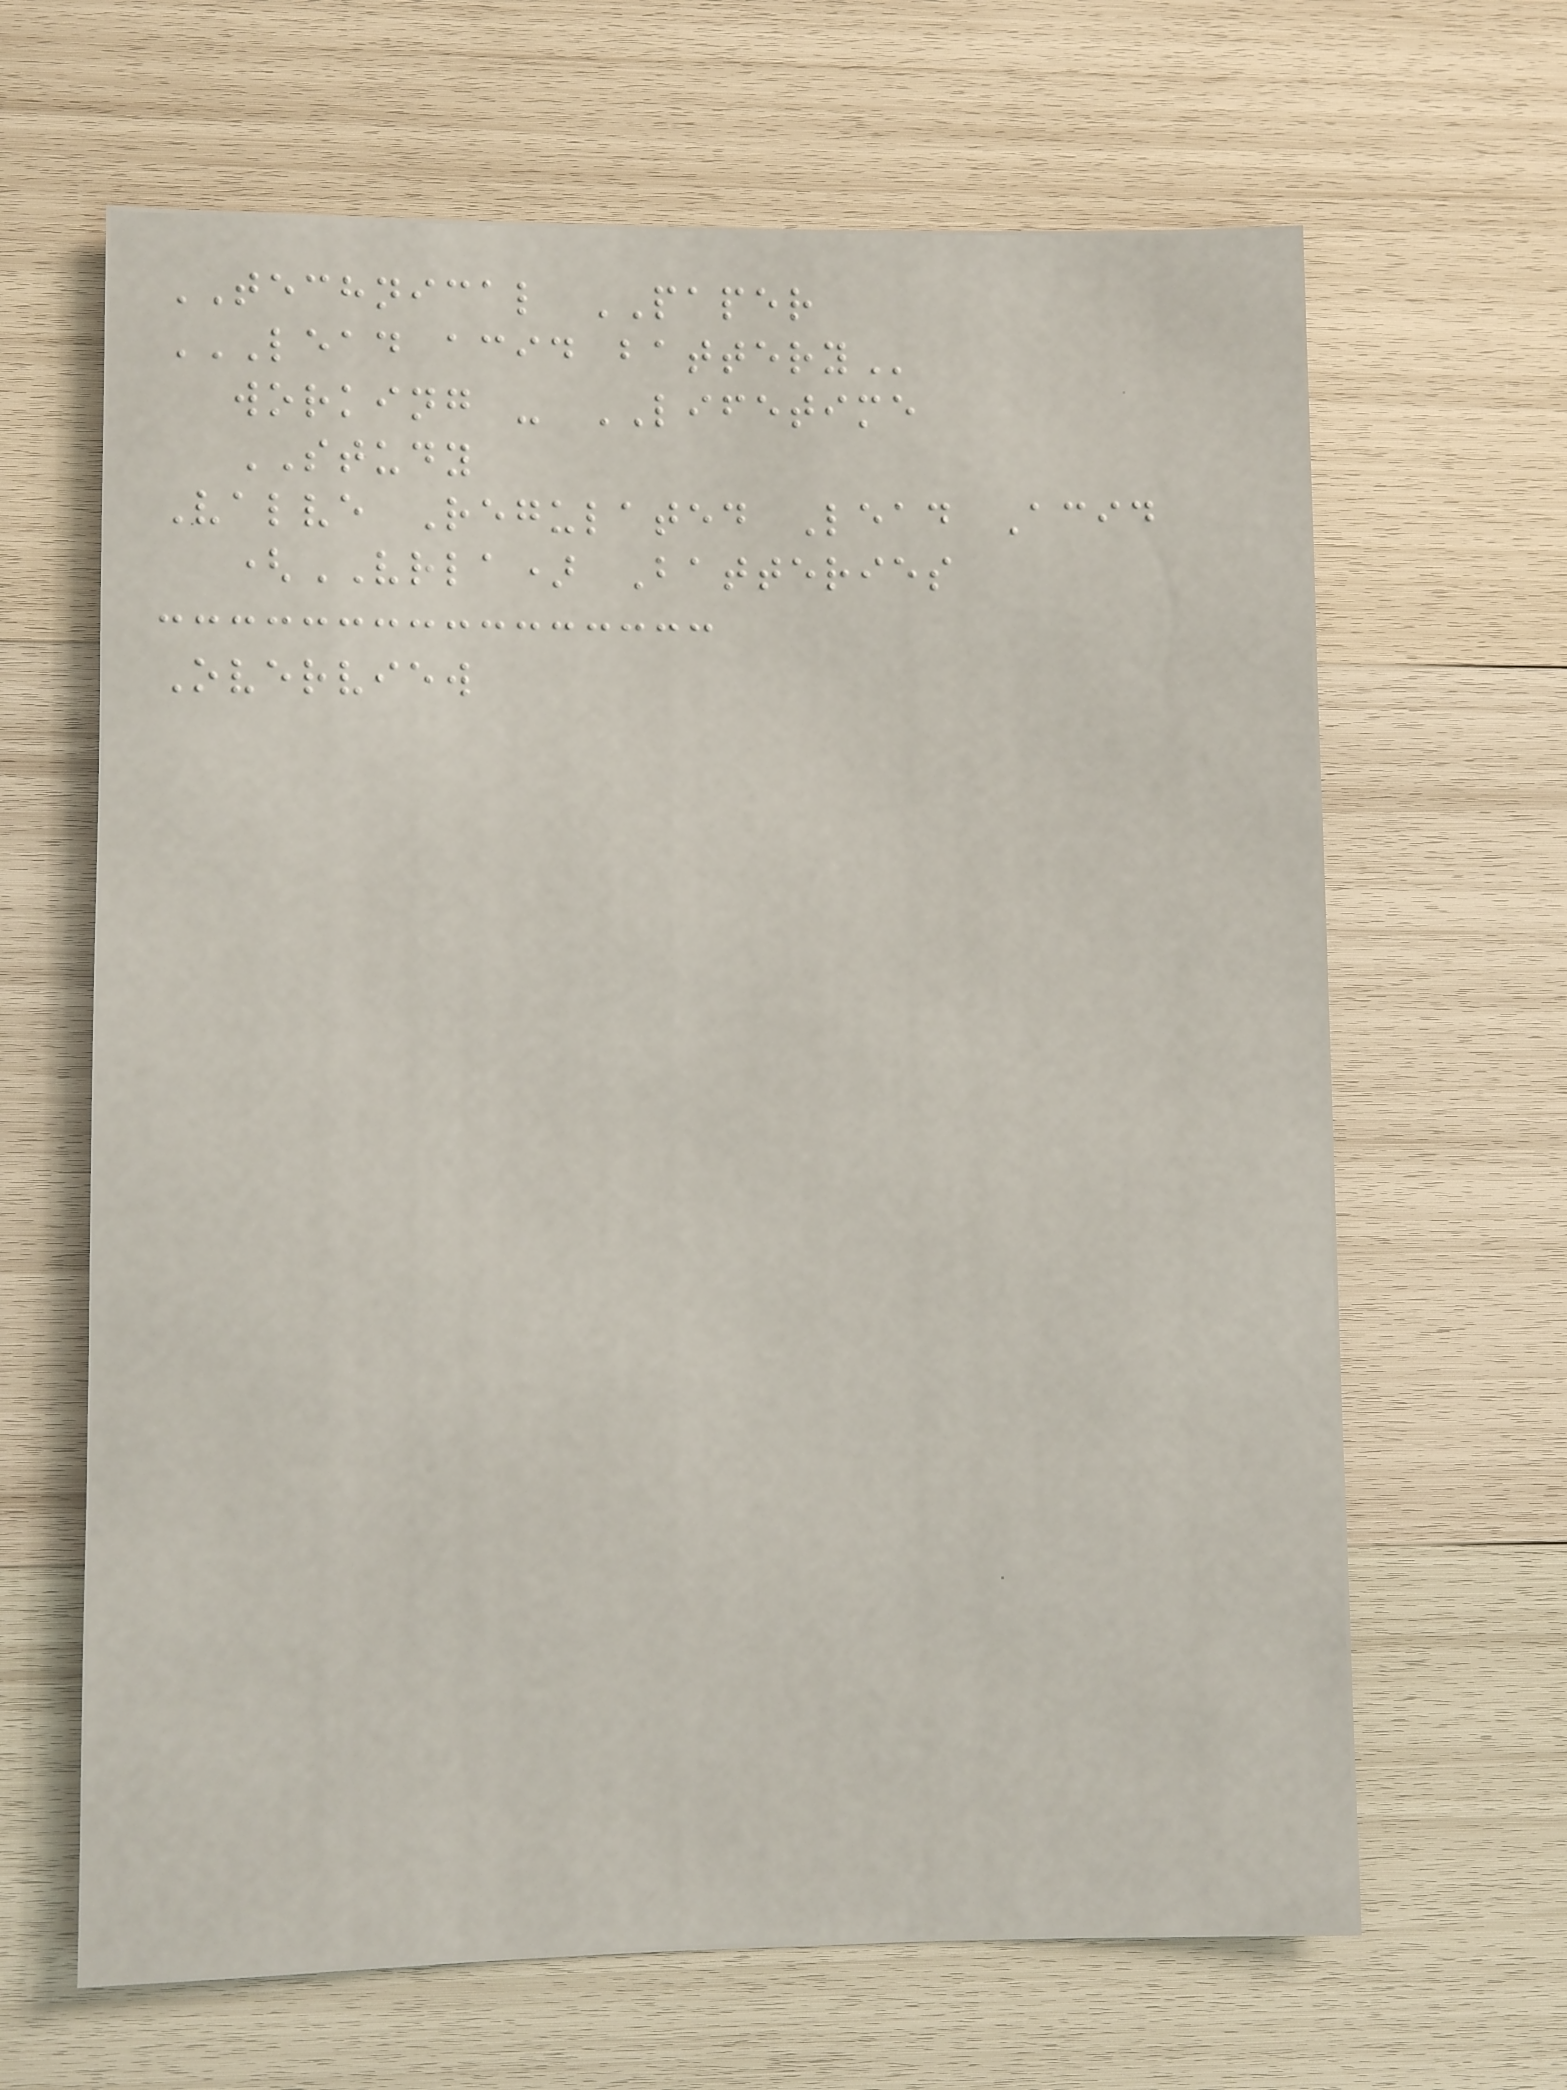TECHNICAL PAPER
LEAD ACID BATTERY
working - LIFETIME
STUDY
Valve Regulated Lead Acid
(VRLA) Batteries
Overview
